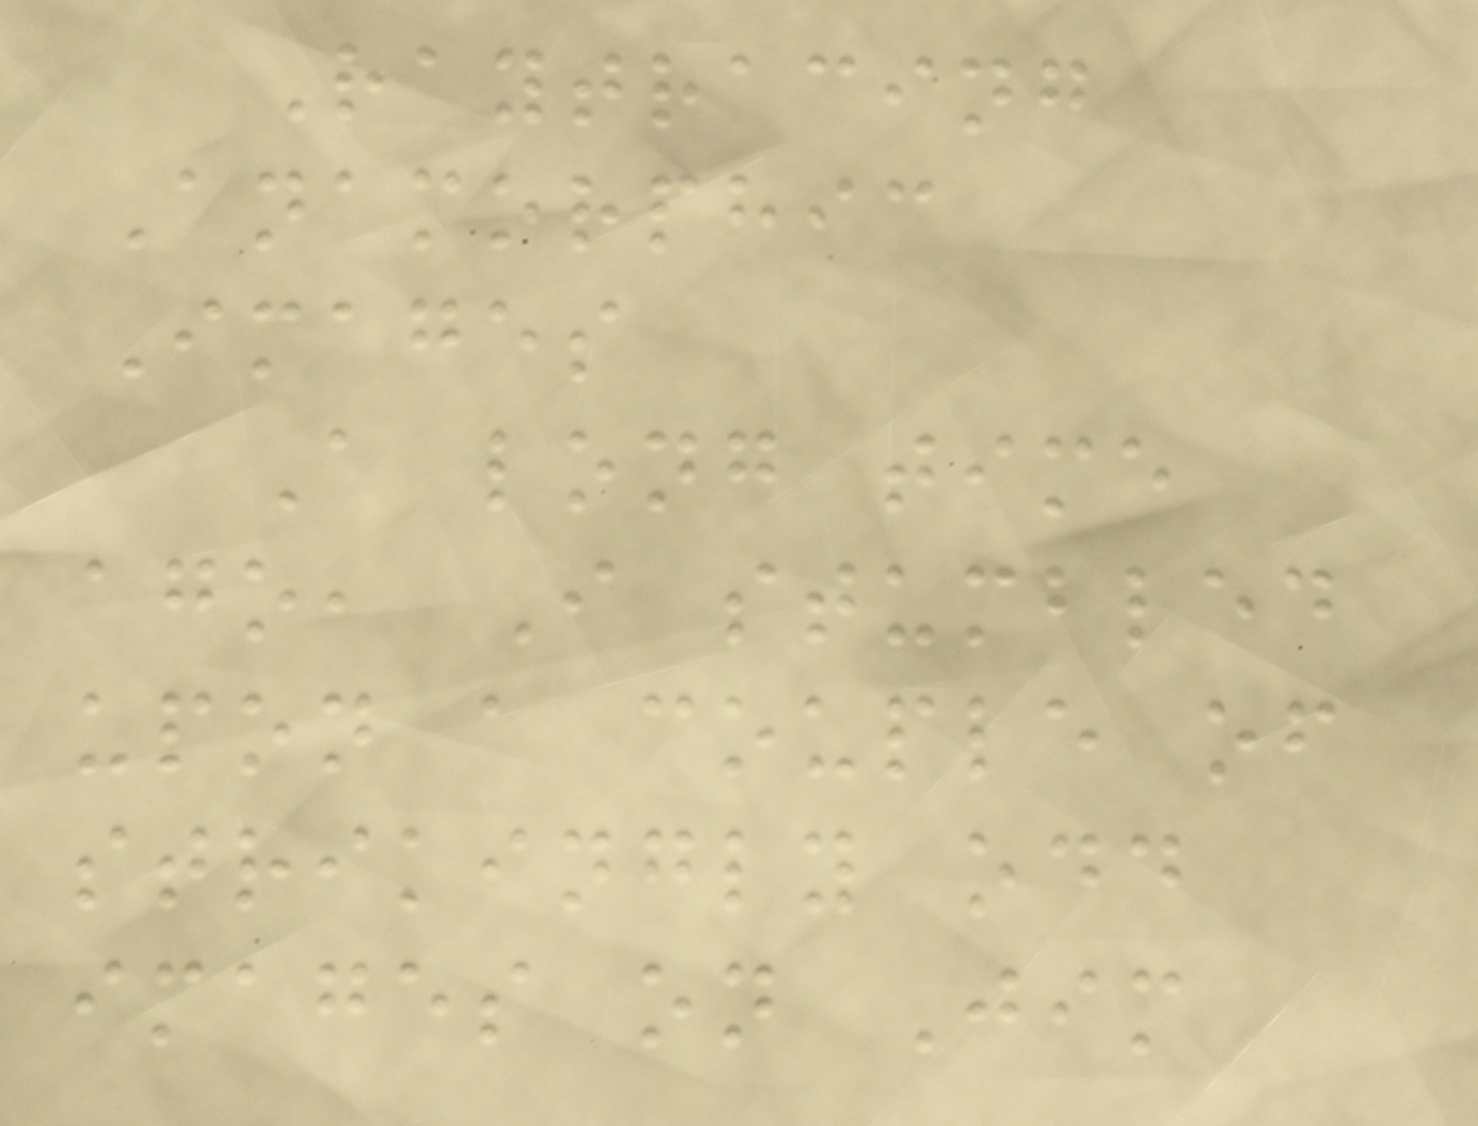Raytracing
Anamorphic
Images
A long time
ago, I stumbled
upon a couple of
strikingly odd
images on Jim
